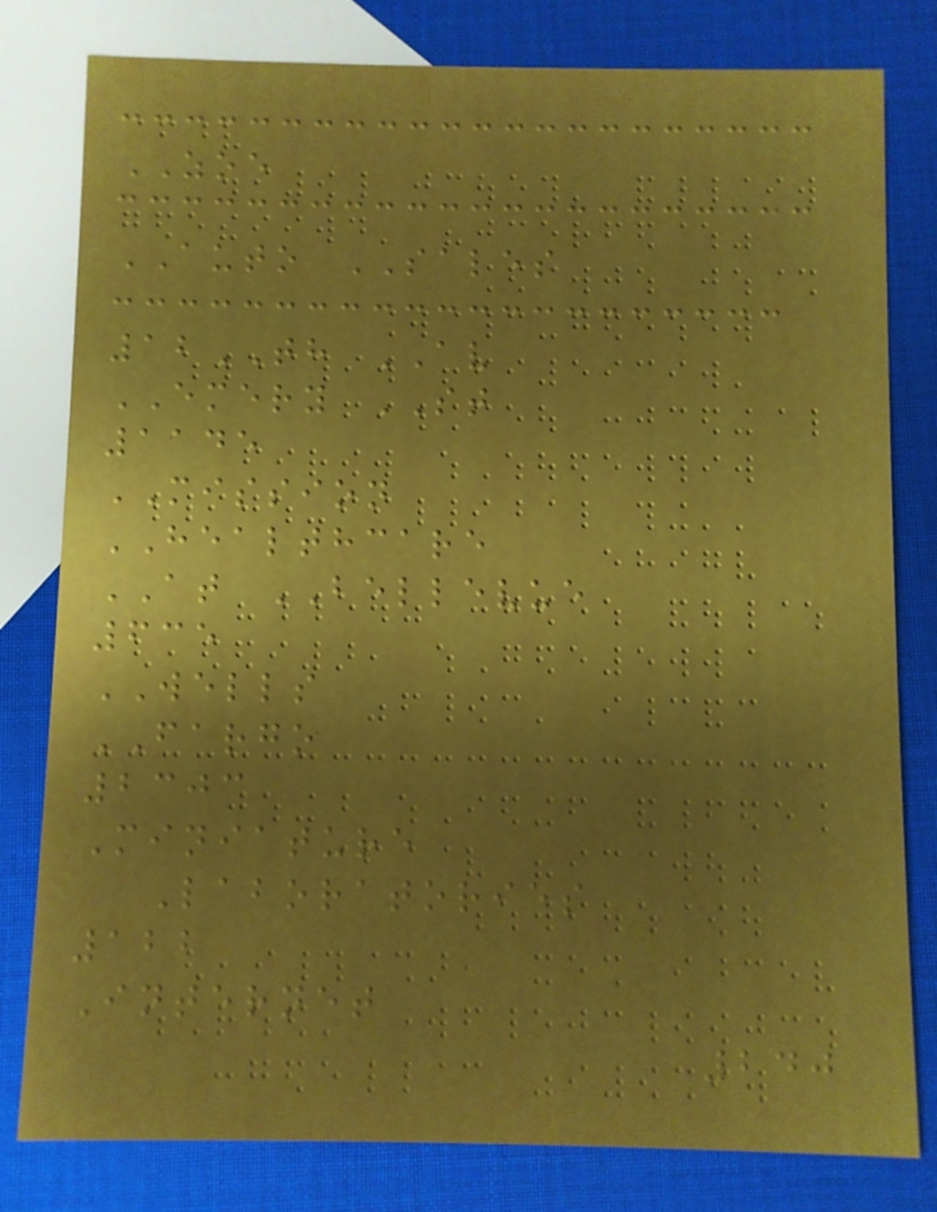ZOE
AUTO SALES
12TH AV
EMERY ST
1145
MISSION
HEALTHCARE
AT BELLEVUE
635
WELLS
FARGO
2303
Miniature
Laboratories
122
Internet
240
